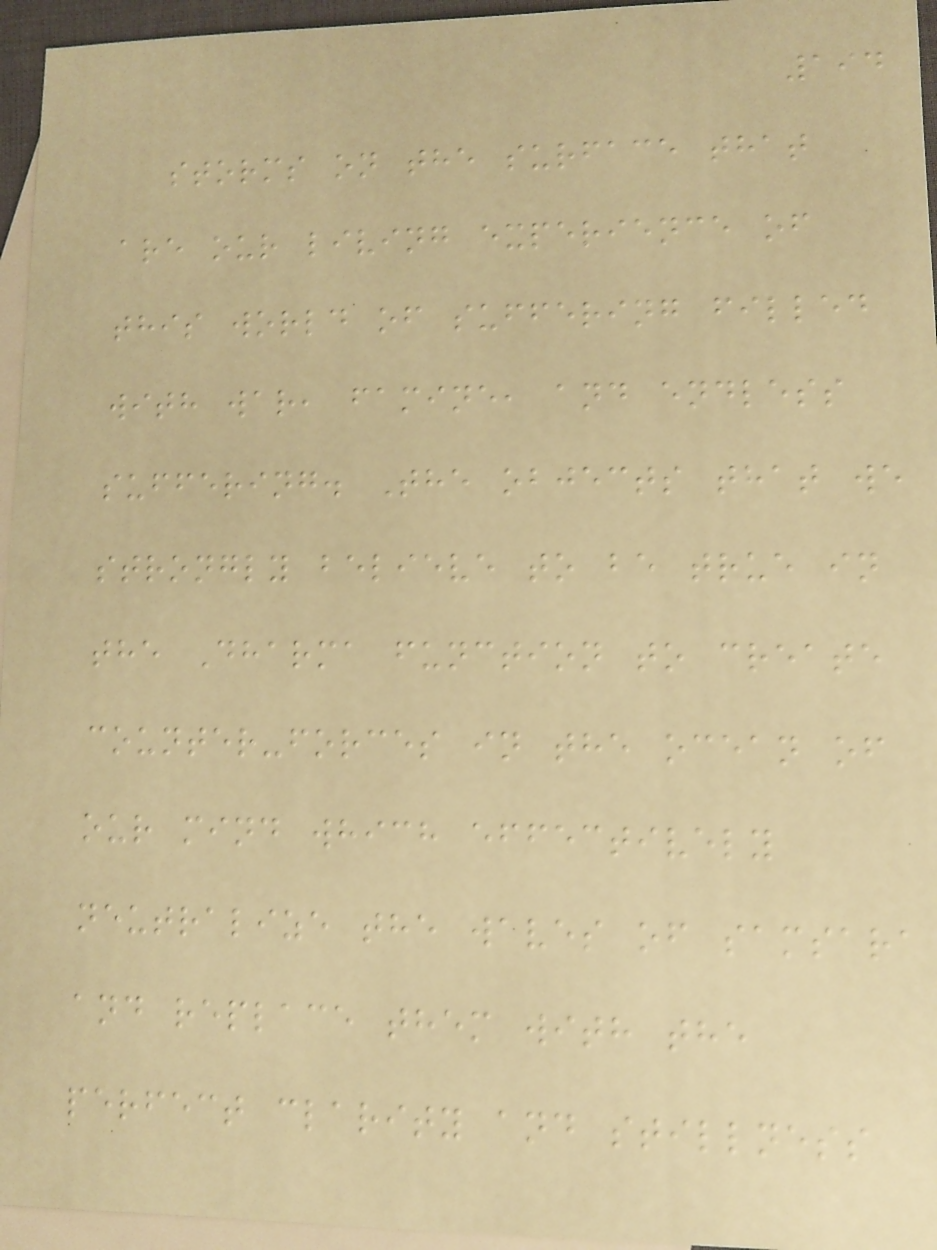194
storms on the surface that
are our living experience of
this world of suffering filled
with war, famine, and endless
suffering. The objects that we
strongly believe to be true in
the Dharma function to create
counter-forces in the ocean of
our mind which effectively
neutralize the waves of samsara
and replace them with the
perfect clarity and stillness
